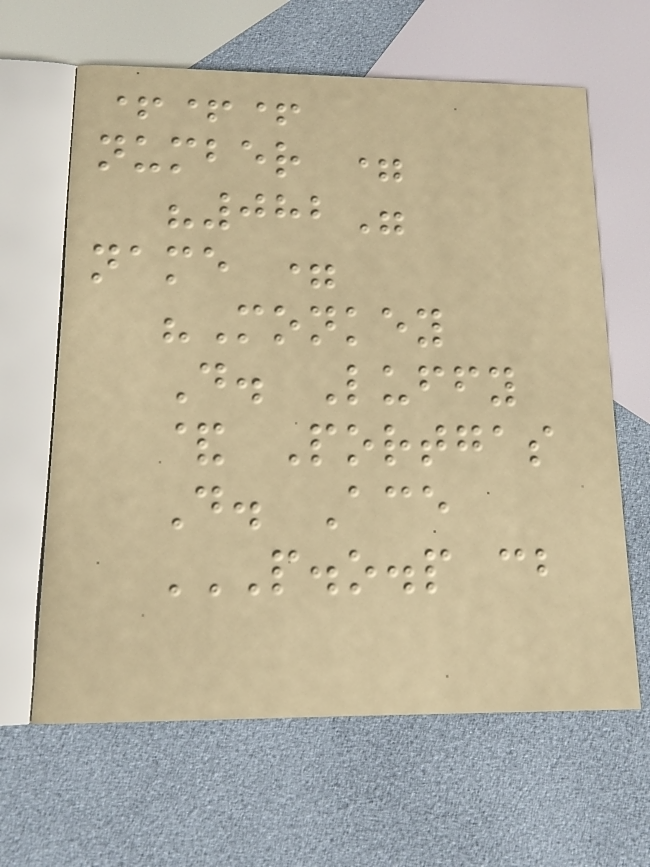+++
number =
"082"
name =
"Monkey
D. Luffy
& Portgas
D. Ace
P.O.P CB
